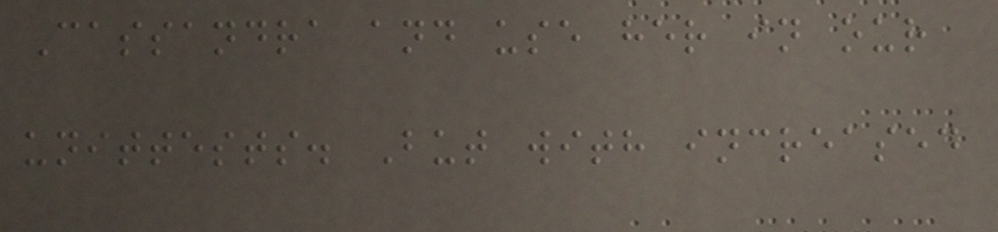Cassandra and use her in our
unittests. But with increased
